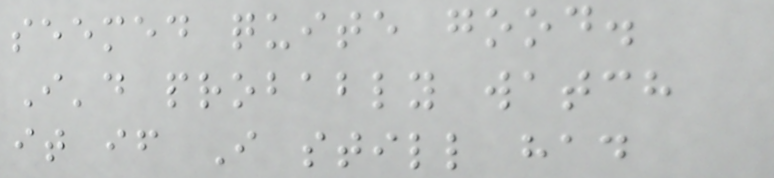seemed quite good.
I'd probably watch
it if I still had
